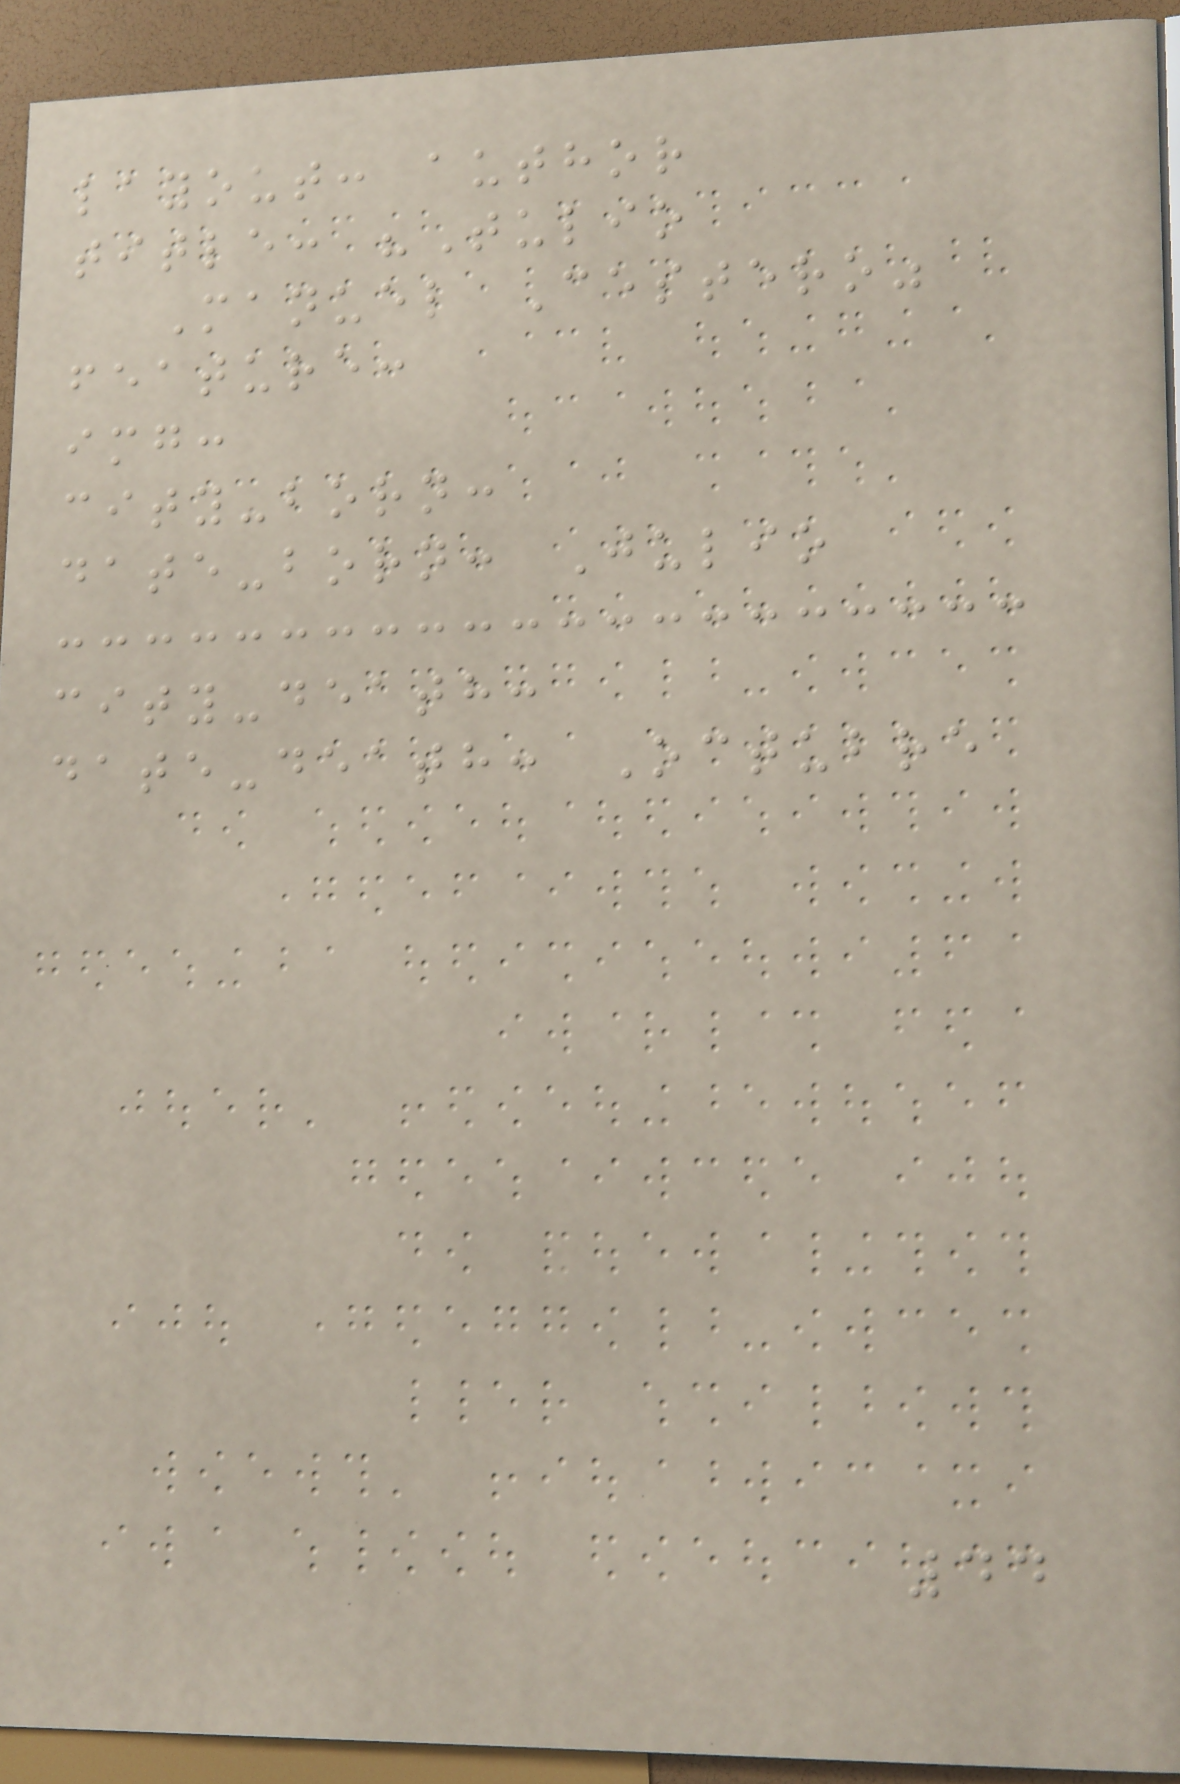layout: author
title: "Tulio
Manuel Cestero"
feature:
img:
city-born:
date-born: Julio
city-death:
date-death: Octubre
44
